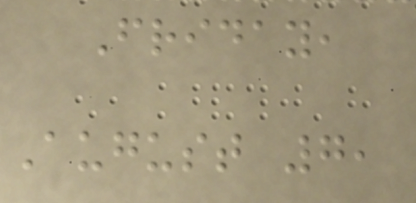Friday,
August 7,
